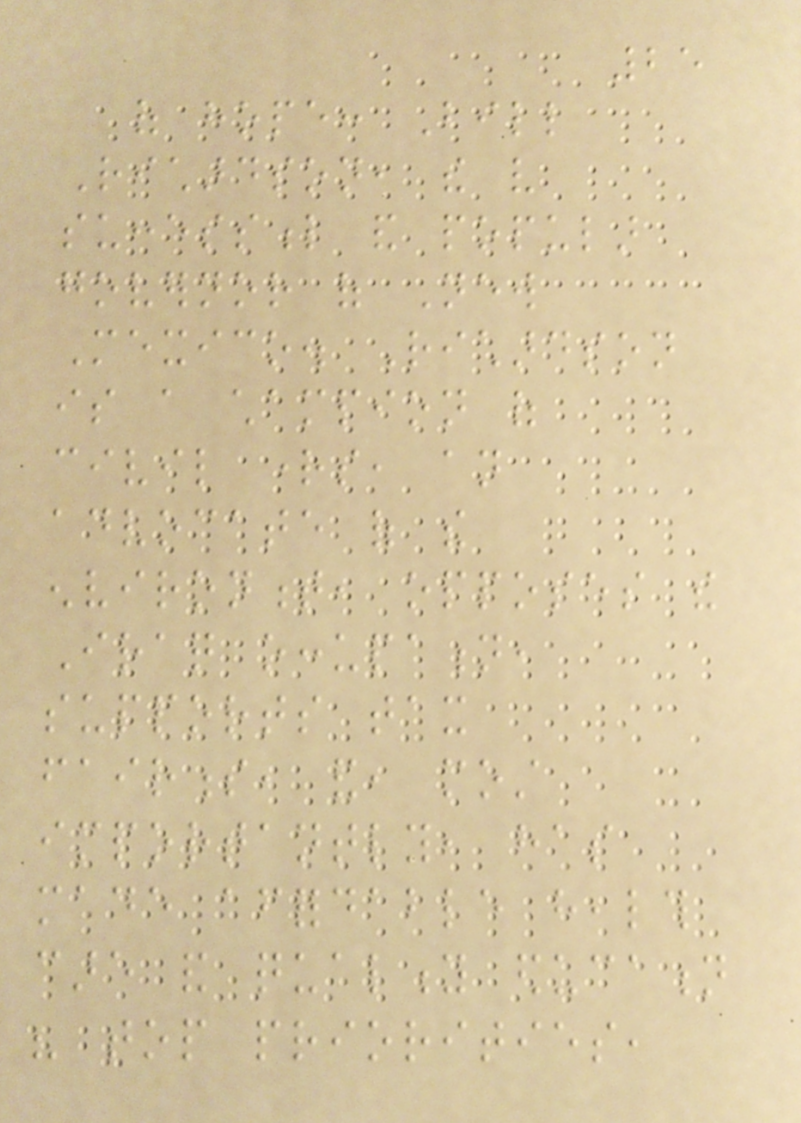25
of hope: Bill
Richardson, the very
successful and popular
governor of New
Mexico. Richardson
is a champion of
civil rights, an
advocate of the
environment, opposes the
Iraq occupation,
supports tax
fairness, and, most
importantly, has
made affordable health
care and quality education
his top priorities,
